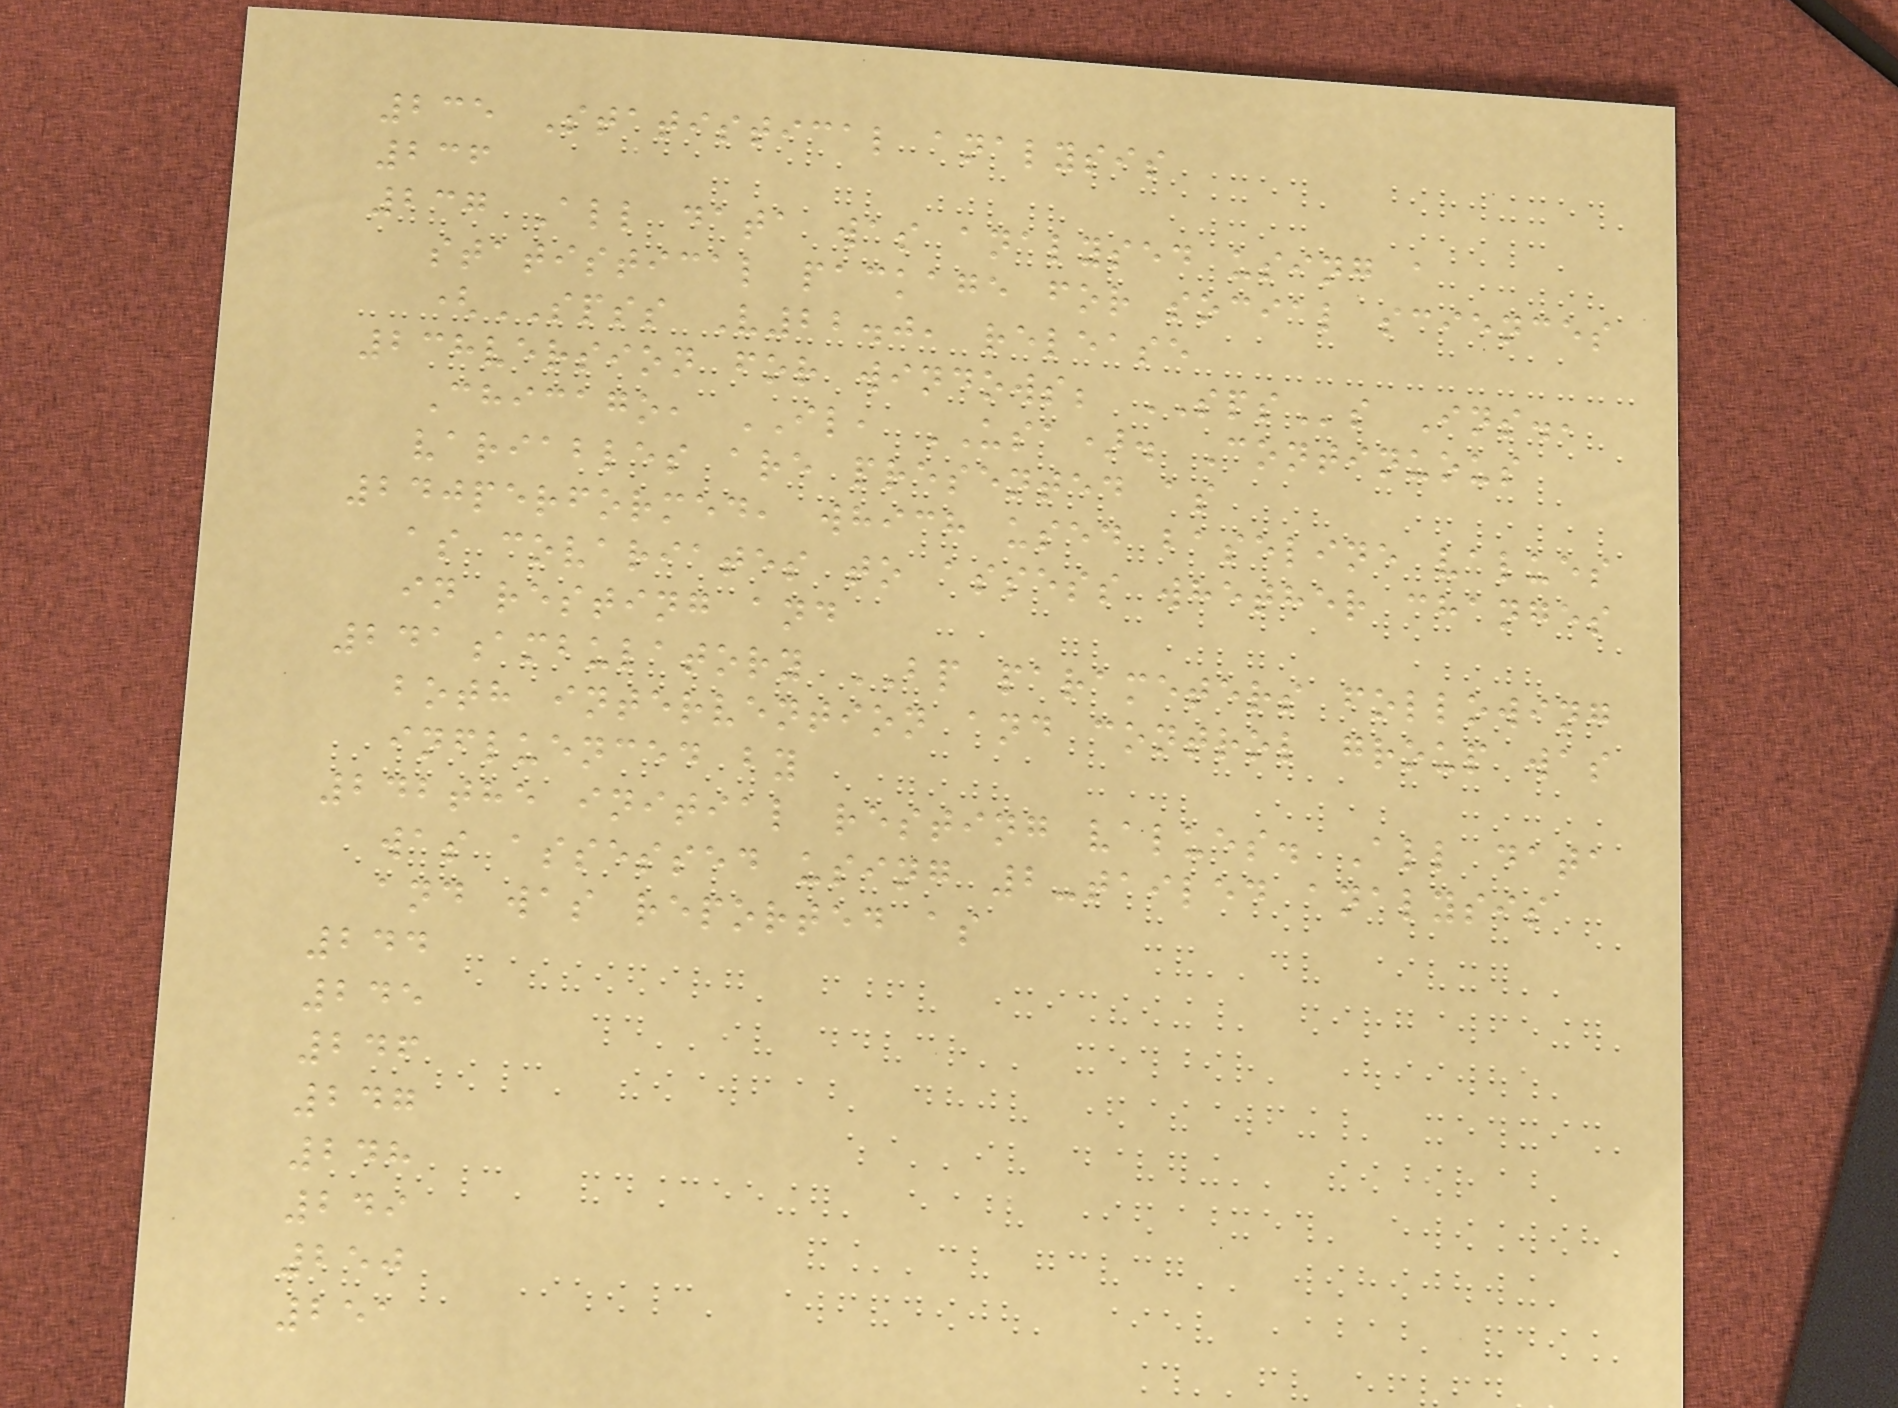235 Statistical analysis
236
237 All data was analysed using a
statistical package for social sciences
(SPSS V22.0, release
238version for windows; SPSs Ins.,
Chicago, IL, USA). Continuous
variables are presented as
240performed, which used baseline values
as covariates to assess whether changes
in resting and
241ambulatory BP parameters following
both intervention and control group was
influenced by
242the initial resting values. All data
was assessed using 2-tailed analysis
and was reported as
244
245
246
247
248
249
250
251
